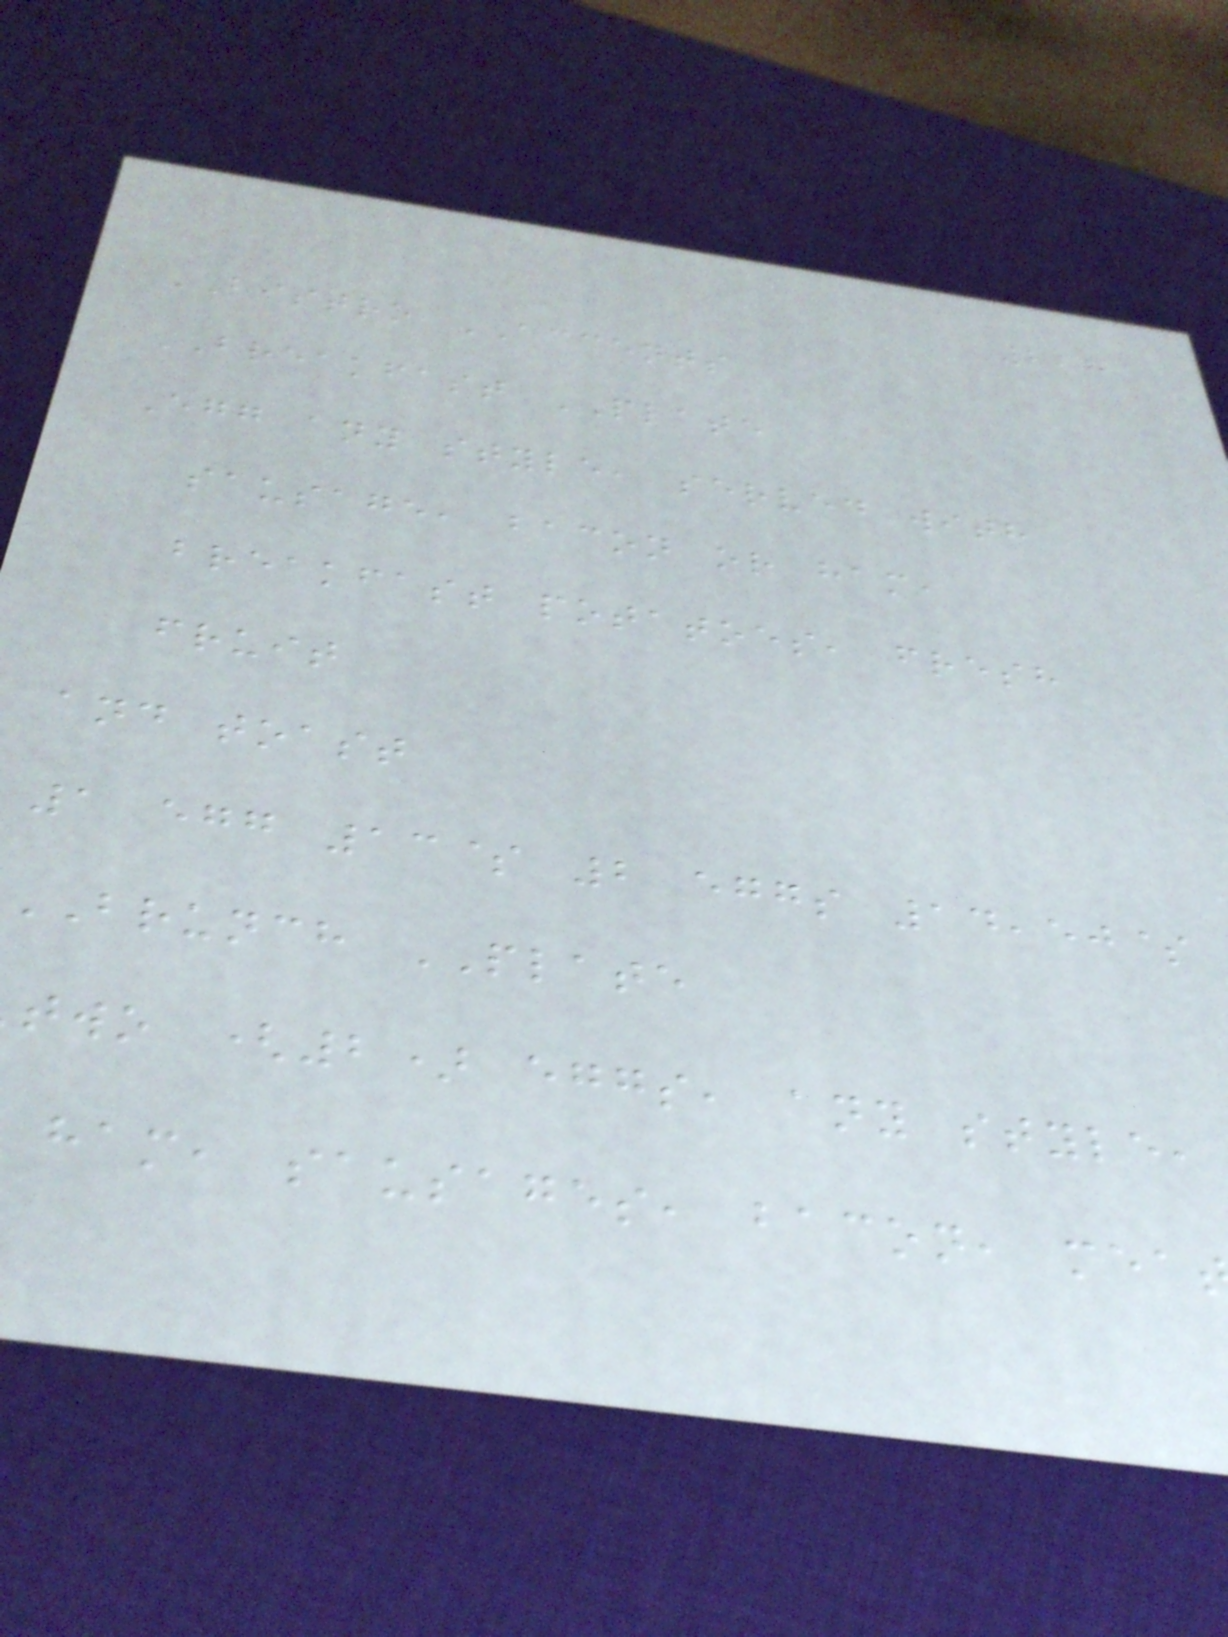228
BISTRO ACCENTS
BREAKFAST PLATE
Egg any style, served with
sausage, bacon or ham,
breakfast potatoes, fresh
fruit
and toast
1 egg 13$ 2 eggs 14,50$
BRUNCH PLATE
two (2) eggs, any style,
ham, sausages, bacon, mea
